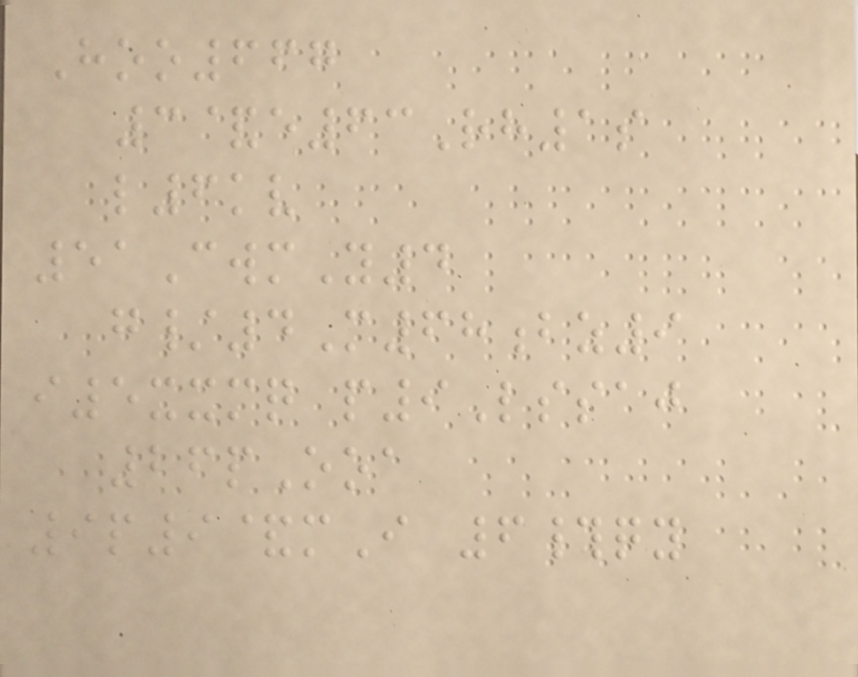Hoo667
3&e63Rh1s
l6kv
51CwmY4
g/4M68bz9
i5xxmq p9Lssaj
26pOoa
9p9&mI 6#qy
